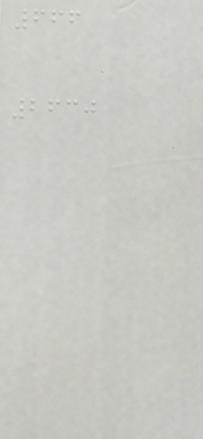666
2630
